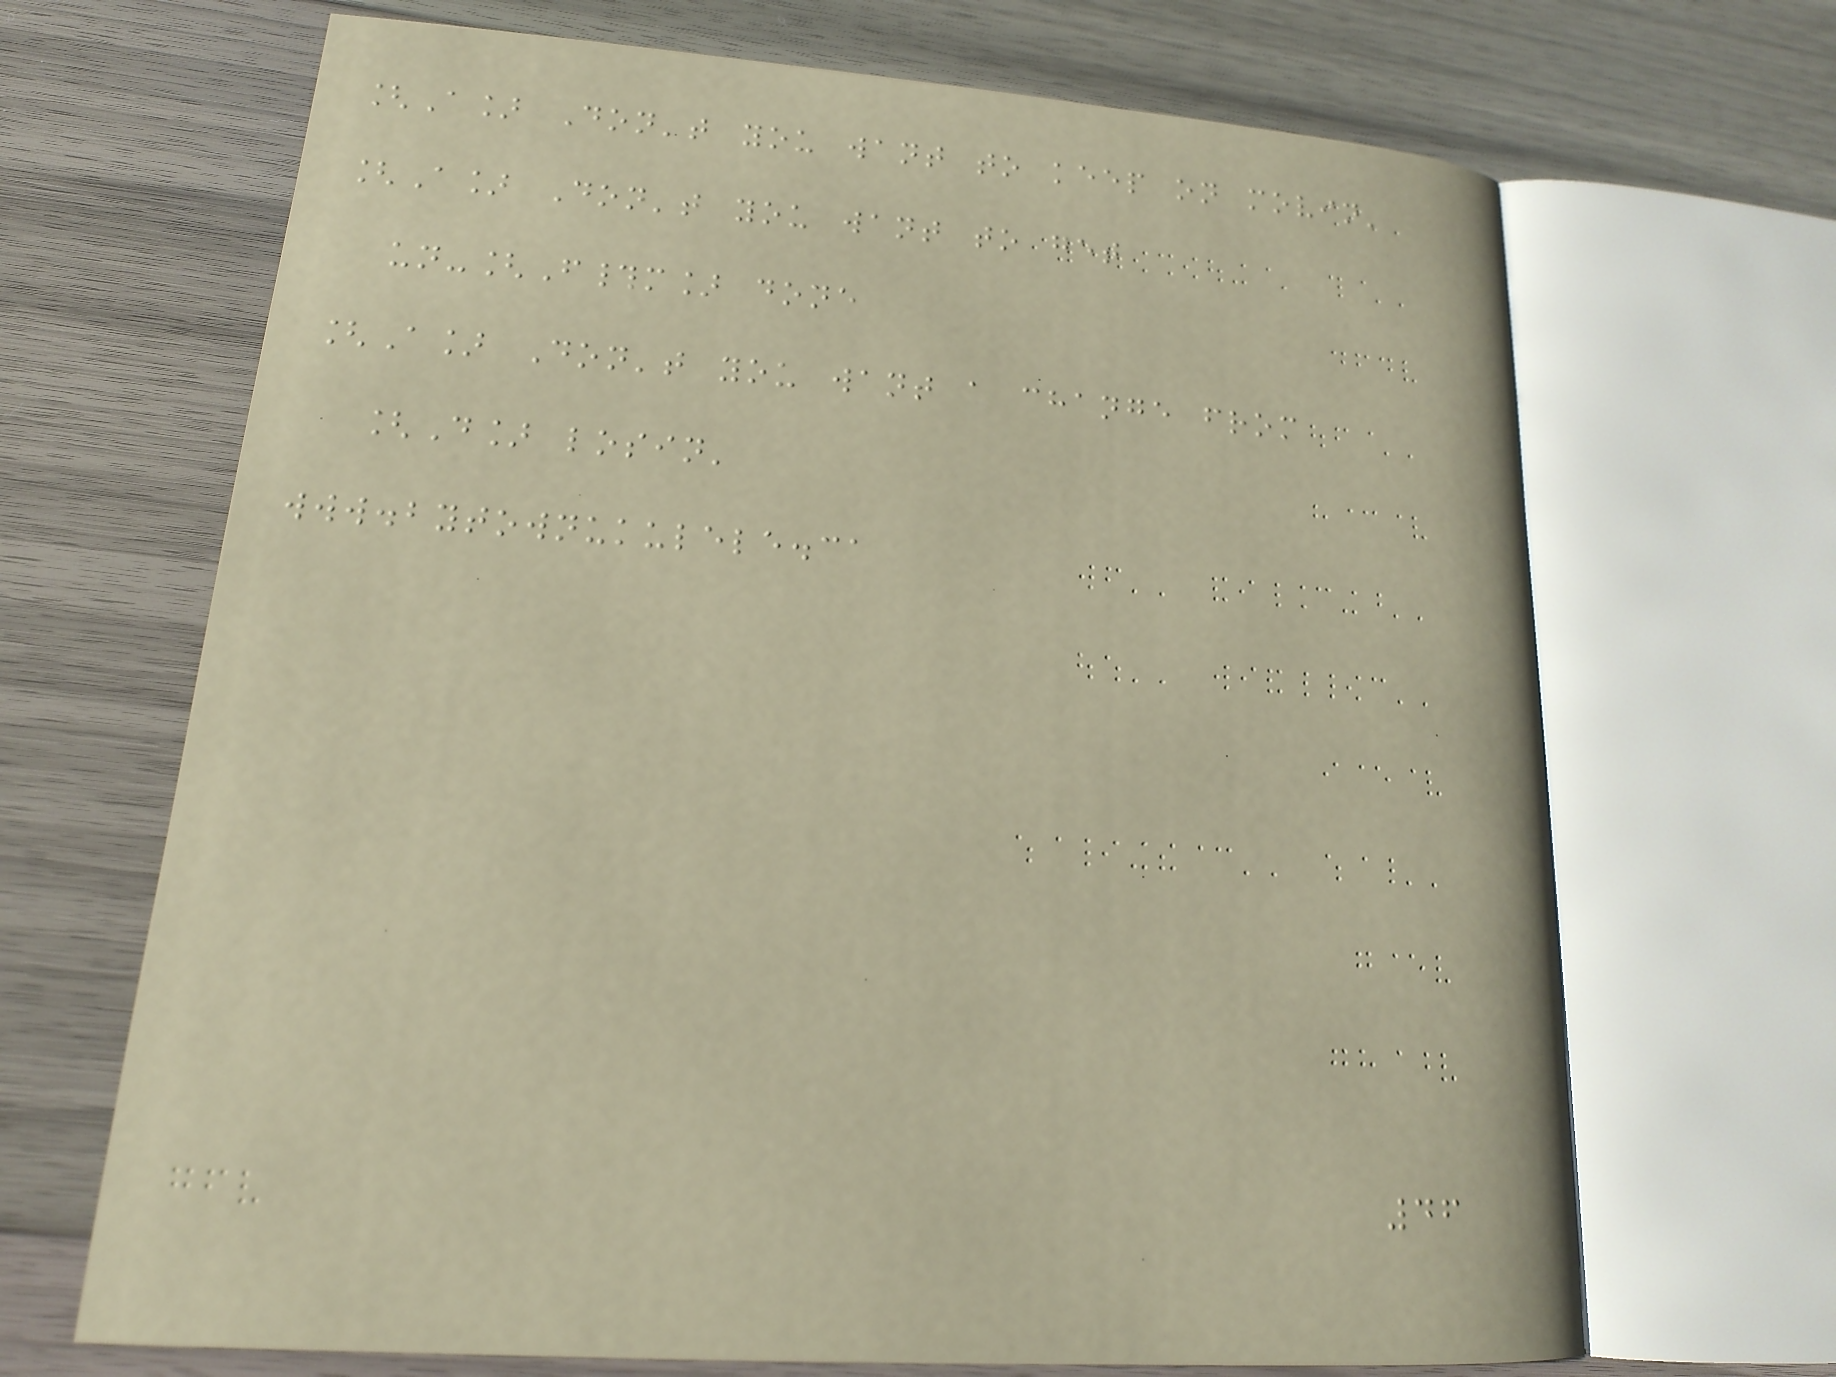[A] Don't you want to keep on movin'
[A] Don't you want to get
un-[F#m] done
[A] Don't you want a change from
[D] losin'
www.bytownukulele.ca
46
